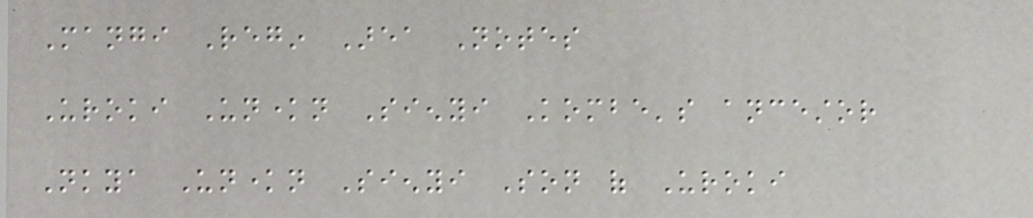Mangi Regin Area Notes
Uroki Unknown Sienyi Kombe's ancestor
Nkya Unknown Sienyi Son of Uroki
